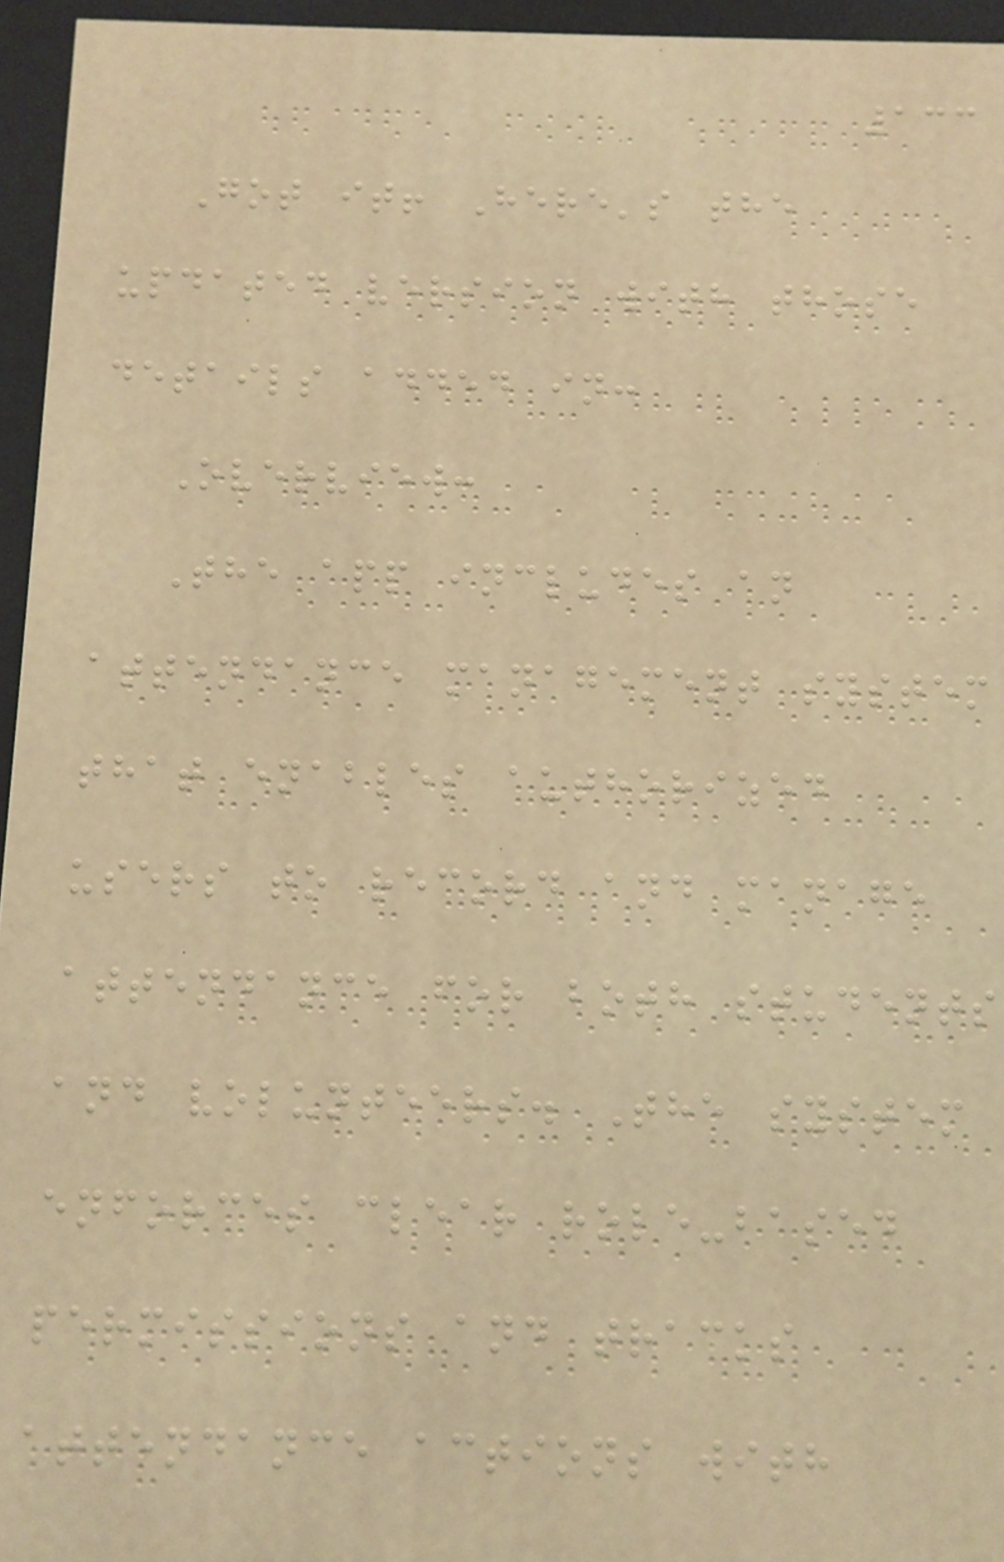133
Got it! Here's the
updated version with those
details added in:
Overview:
The app includes an
attendance management system
that enables authorized
users to record and manage
attendance for both students
and volunteers. The system
enforces clear role-based
permissions and tracks
attendance actions with
